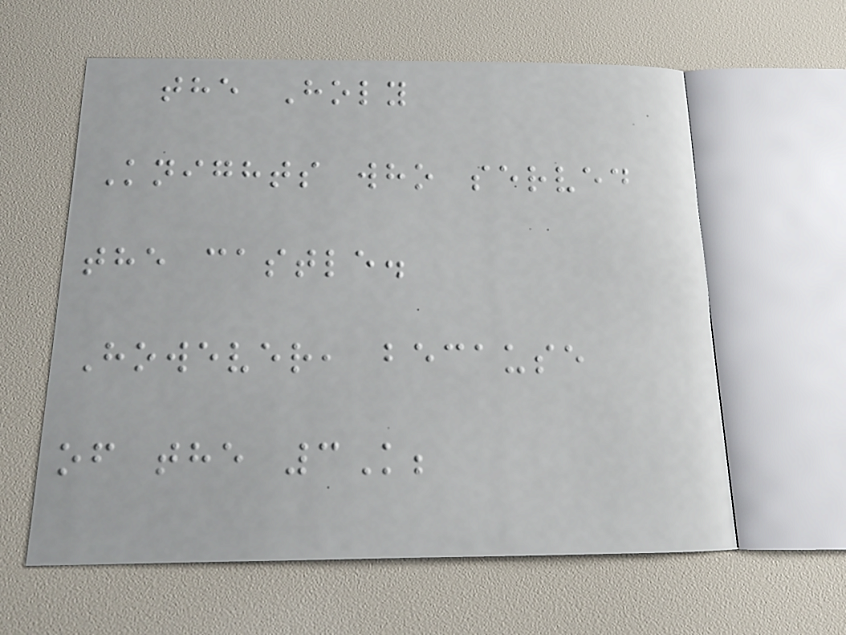the Holy
Knights who served
the castle.
However, because
of the 3K;
